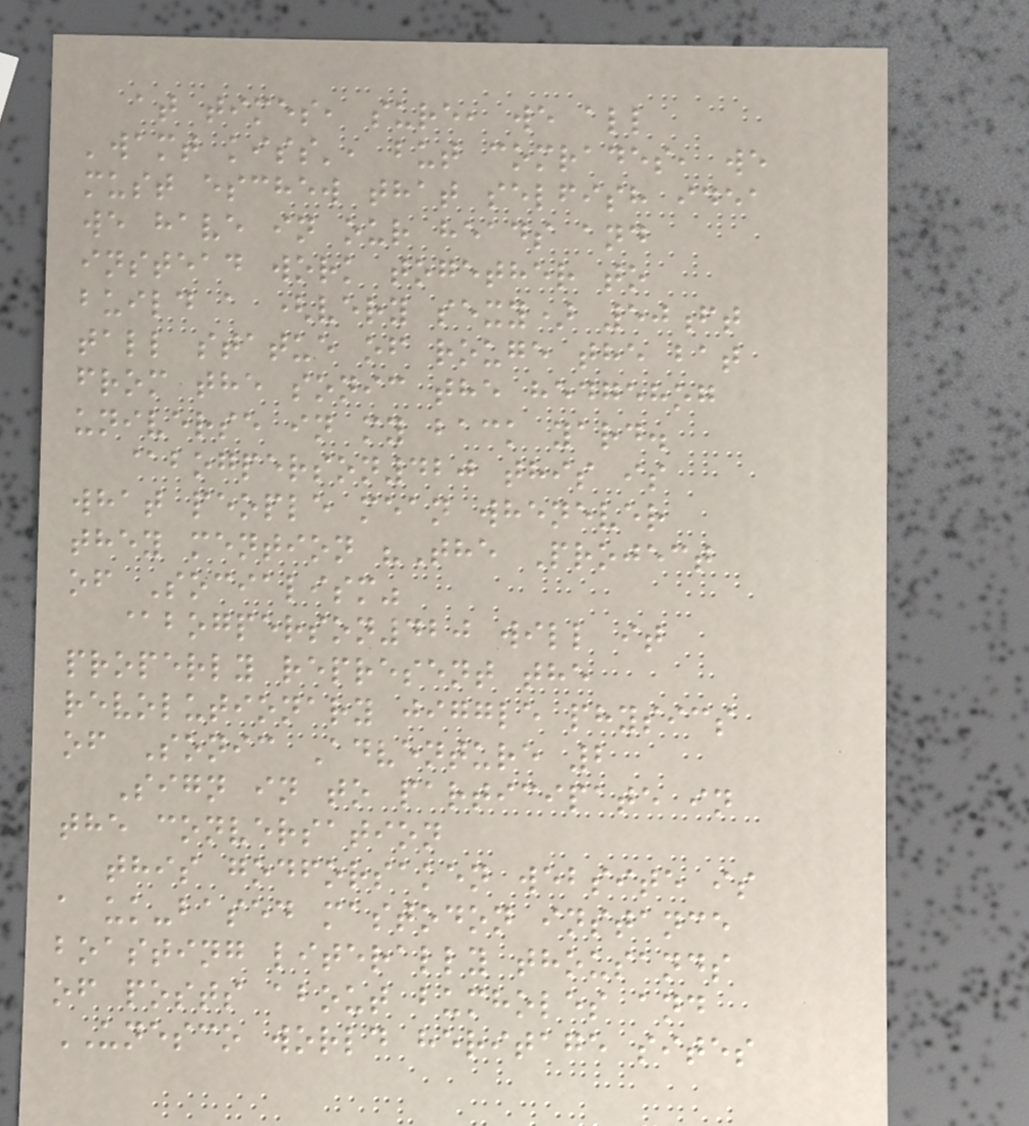at times, sure, we all
'wamt kiss', but comrades, we
must eschew that selfish idea
we have in our heads and
instead work together to
build a (very sexy) 50ft
tall statue of rouge the bat
from the sonic the hedgehog
universe in my back yard.
@bogperson420 this is
what people mean whenever
they mention "The Project
of Socialism"
@bogperson420 will it
properly represent the
revolutionary jiggle physics
of Sonic Adventure 2
Sign in to participate in
the conversation
this godforsaken website is
a uk-based mastodon instance
boasting literally thousands
of posts about bumholes and
UNESCO world heritage sites
